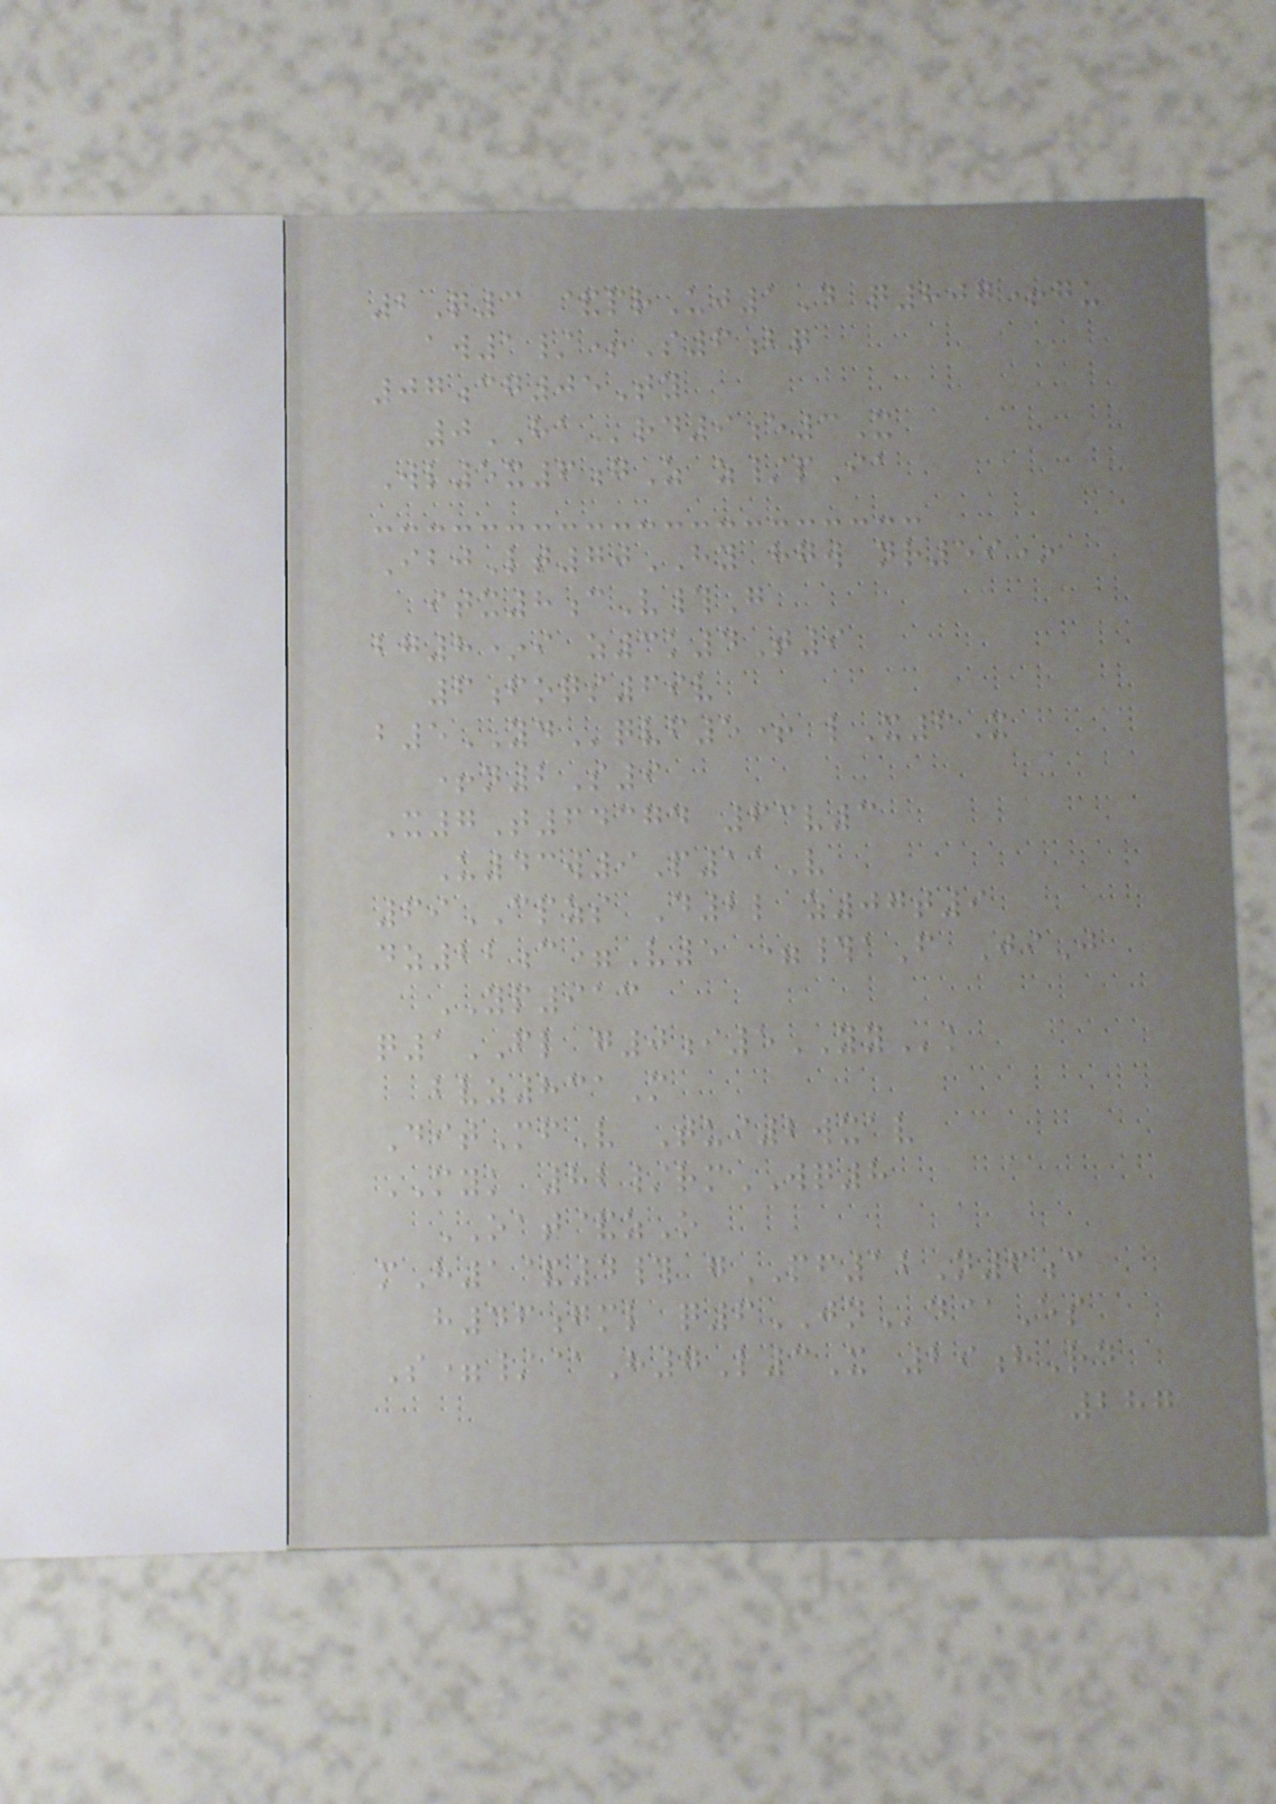2Q3 &prUj1D q807+gu
aw1/+S6bq
07cg05Ty
0HArd9e3X
Wl5x6gZ z/pIa
IbjLt70HY hgw nr59*
itx8cV#G
bg8*i z3k4T9
6foqs69v
b5YDqvf5+ lX6X
+n2S9
X7T64374 63v3
U43w9P11V
69CPZS D2l z07t9
dz22c=V5 =#aF JiJ
YP913
q1FL g0i5YYk
bvz831M
DitMfV Tui2wxav
MYK 82/rmWQ8
OAT&zO
mH1&4# gPF12N6c
h46gml q6JNd@Es
S=/@H7L3X 29hRd
287
